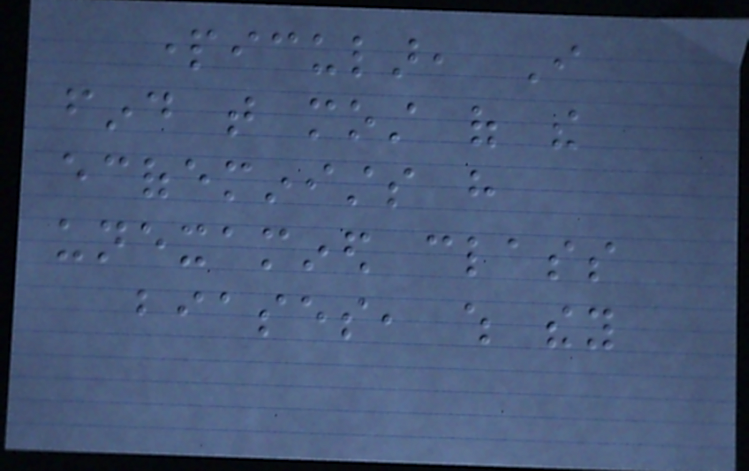particular, I
find that most of the
ecofeminists have
unexamined class
biases, which they
